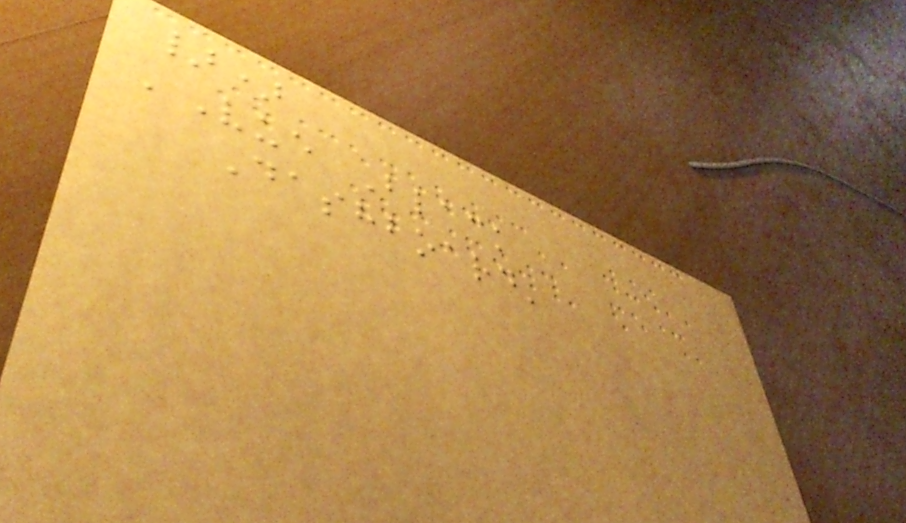})
'Vue Black
Dashboard'
